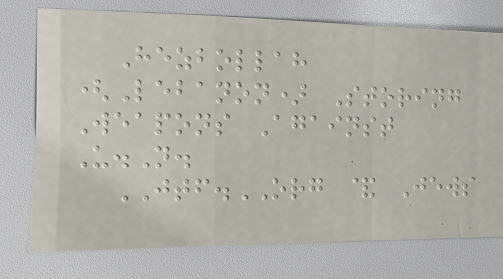Hezbollah
(Lebanon) Storing
Weapons Against
U.N.
JTF.ORG & Jews
